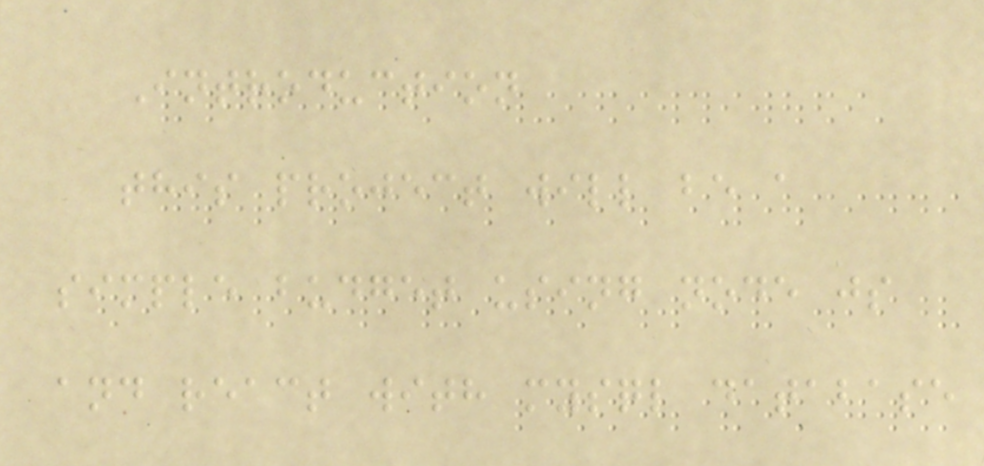Introduction
this project will be a
simple budget using node js
and react with mysql database
